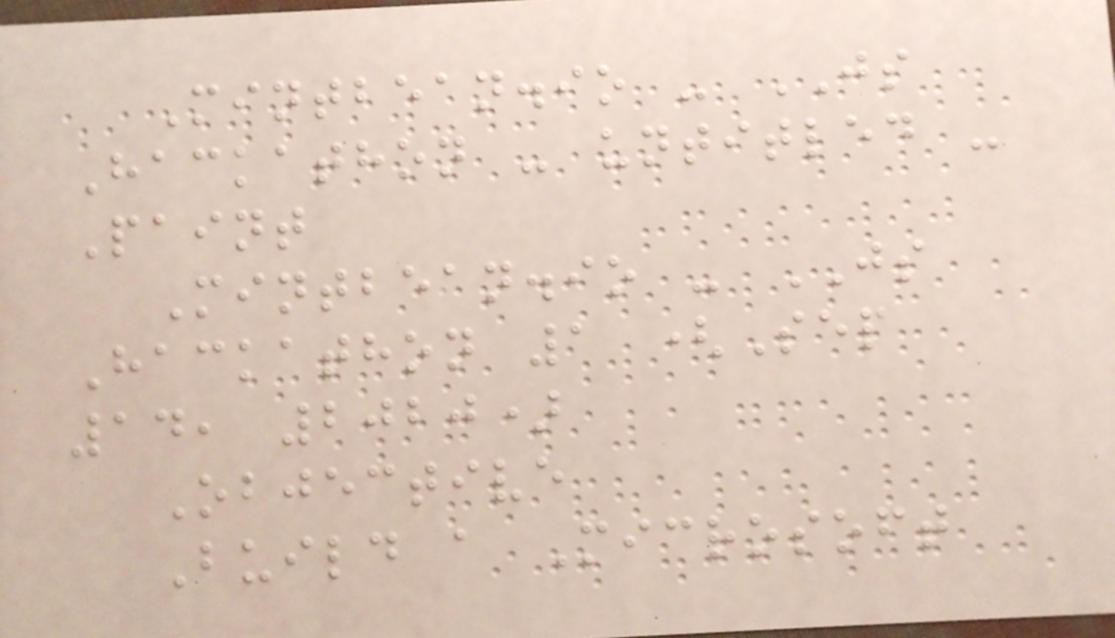Mintbean.io - JS
Hackathon - untitled -
Paint
Mintbean.io - JS
Hackathon 1 (Sep
14, 2020)
Objective
Build a Microsoft
